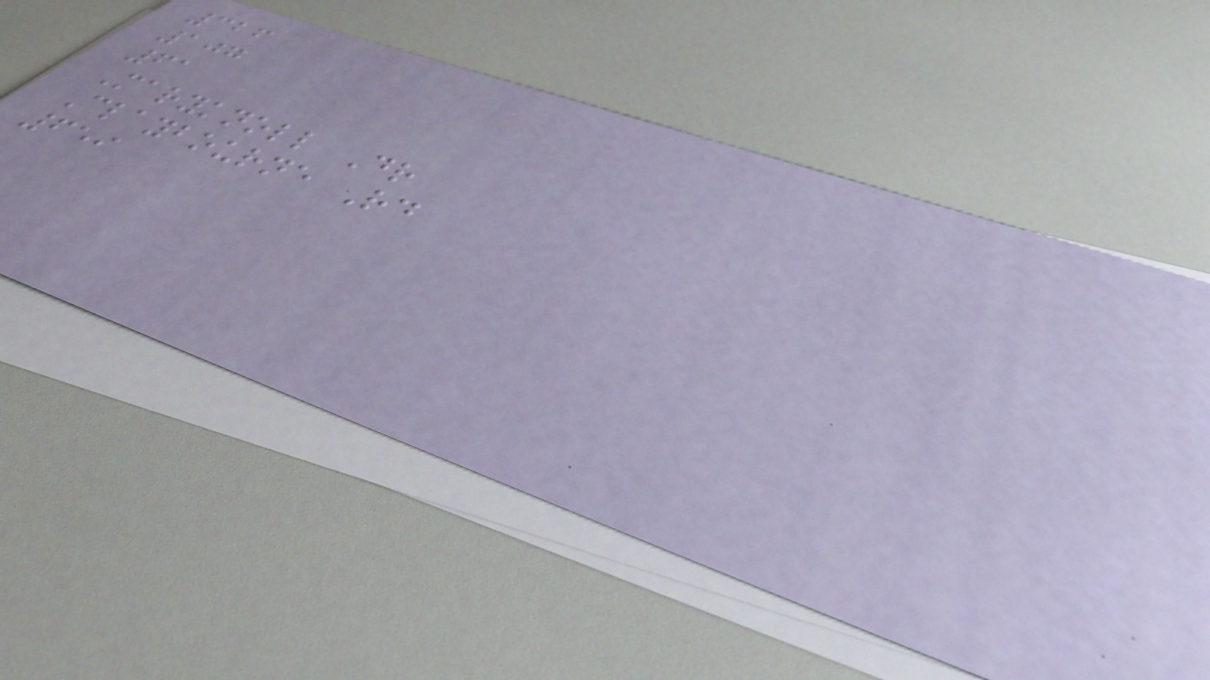326
107
61
Maryknoll Dr
Claybourne Rd
659
